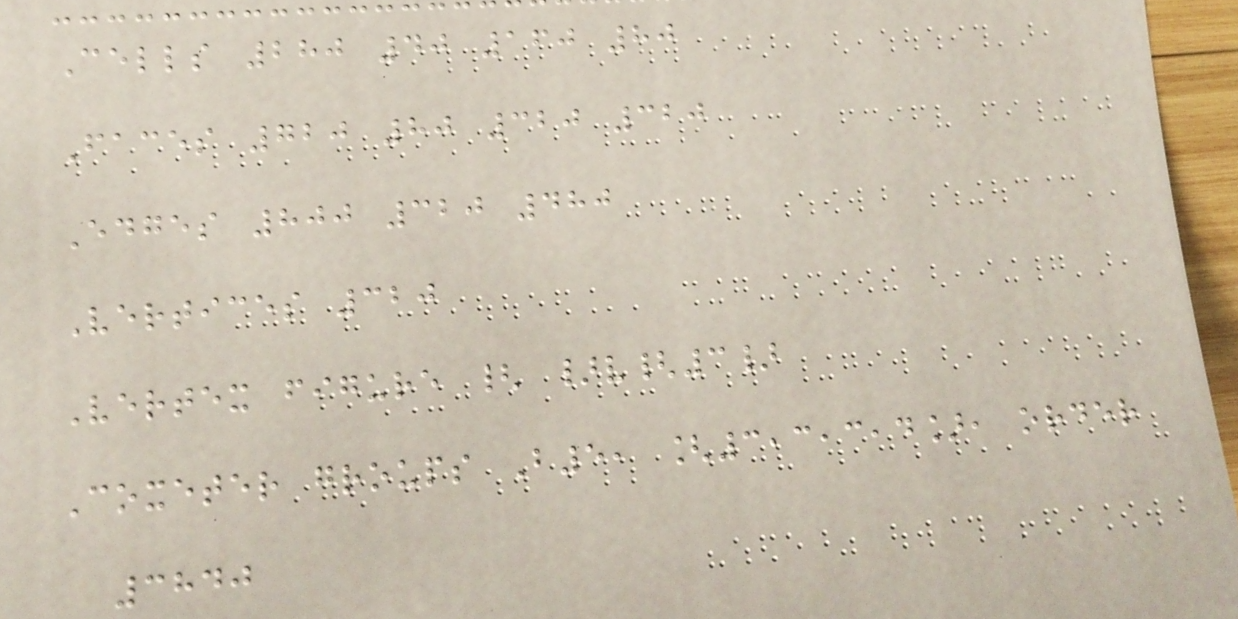Cells 280 40 160 80
Faces 720 80 320 320
Edges 800 320 480
Vertices 320
Vertex figure { }v{3}
Coxeter groups B5, [3,3,3,4], order
3840
